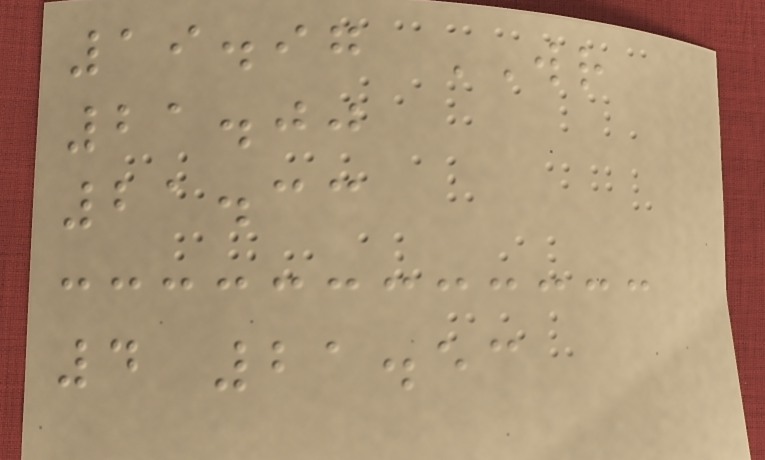19.97 WR
21.00
21.33
4 21.53
